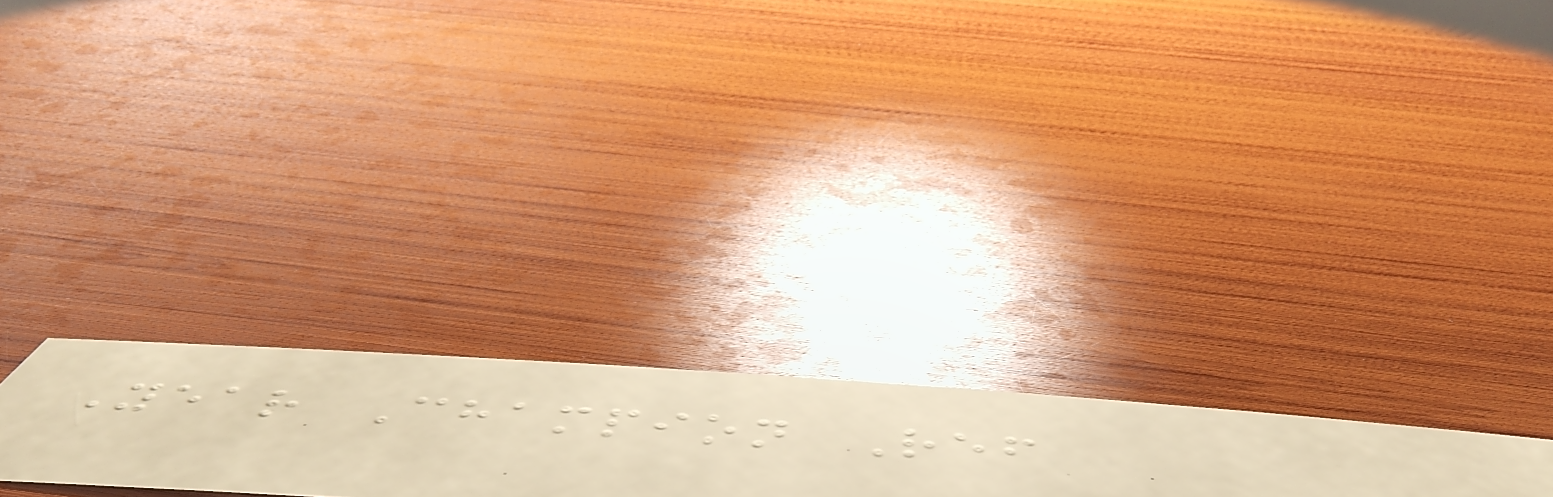Year Champion Ref
